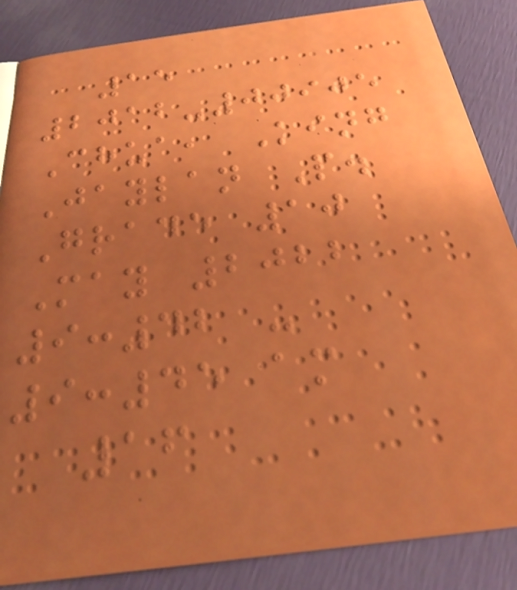15
2012-00905
Chua, King
Jaylan P.
Grade 10
May 2022
9:42 -
9:45 am
16
